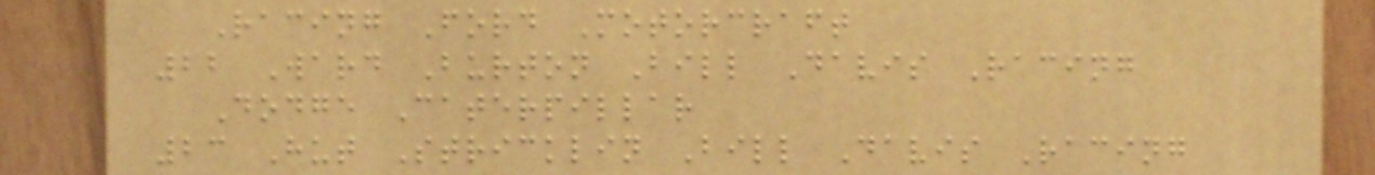Racing Ford Motorcraft
22 Ward Burton Bill Davis Racing
Dodge Caterpillar
23 Hut Stricklin Bill Davis Racing
